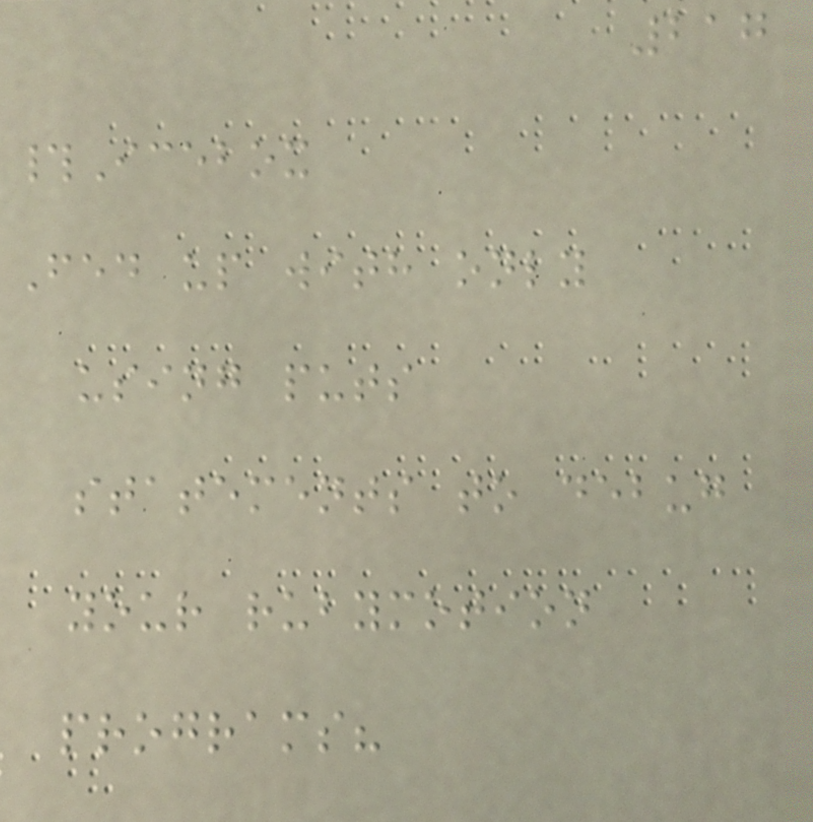217
#Icebox
Fed up with only
using puts
statements to debug
your rubymotion
programs?
